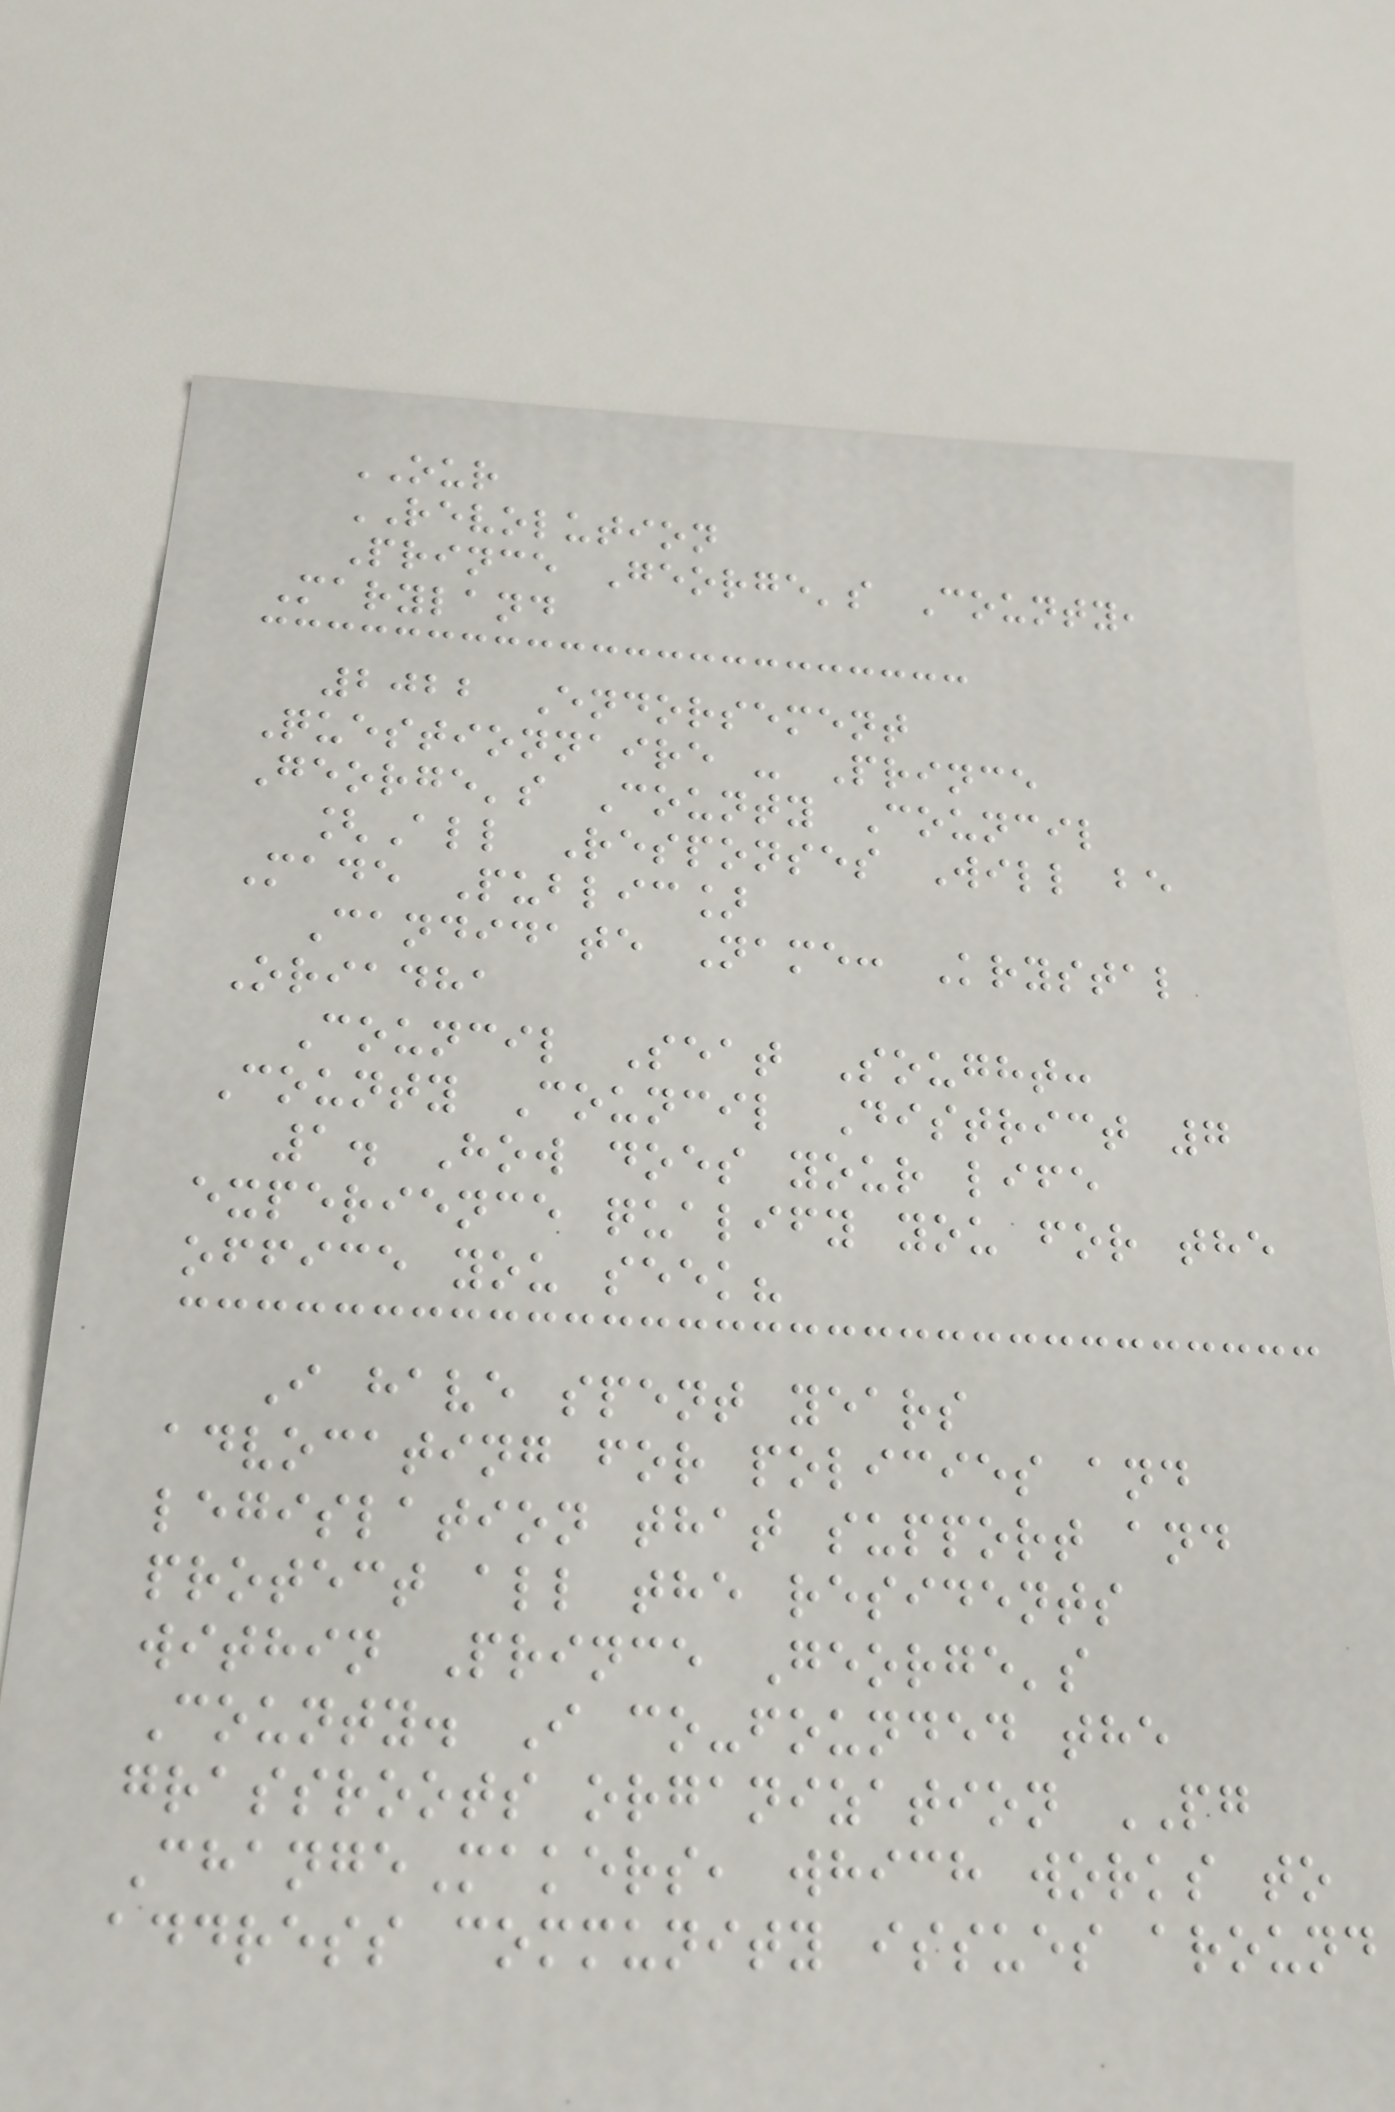OUR
REVOLUTION
Prince George's County,
Maryland
2022 Endorsement
Questionnaire - Prince
George's County Council
[All Responses Will be
Made Public]
Candidate Name: Krystal
Oriadha
Council Seat Sought:
County Council District 7
1. How does your life
experience qualify you for the
office you seek?
I have spent years
advocating for policies and
legislation that support and
protect all the residents
within Prince George's
County. I co-founded the
grassroots organization PG
ChangeMakers, which works to
address community issues around
